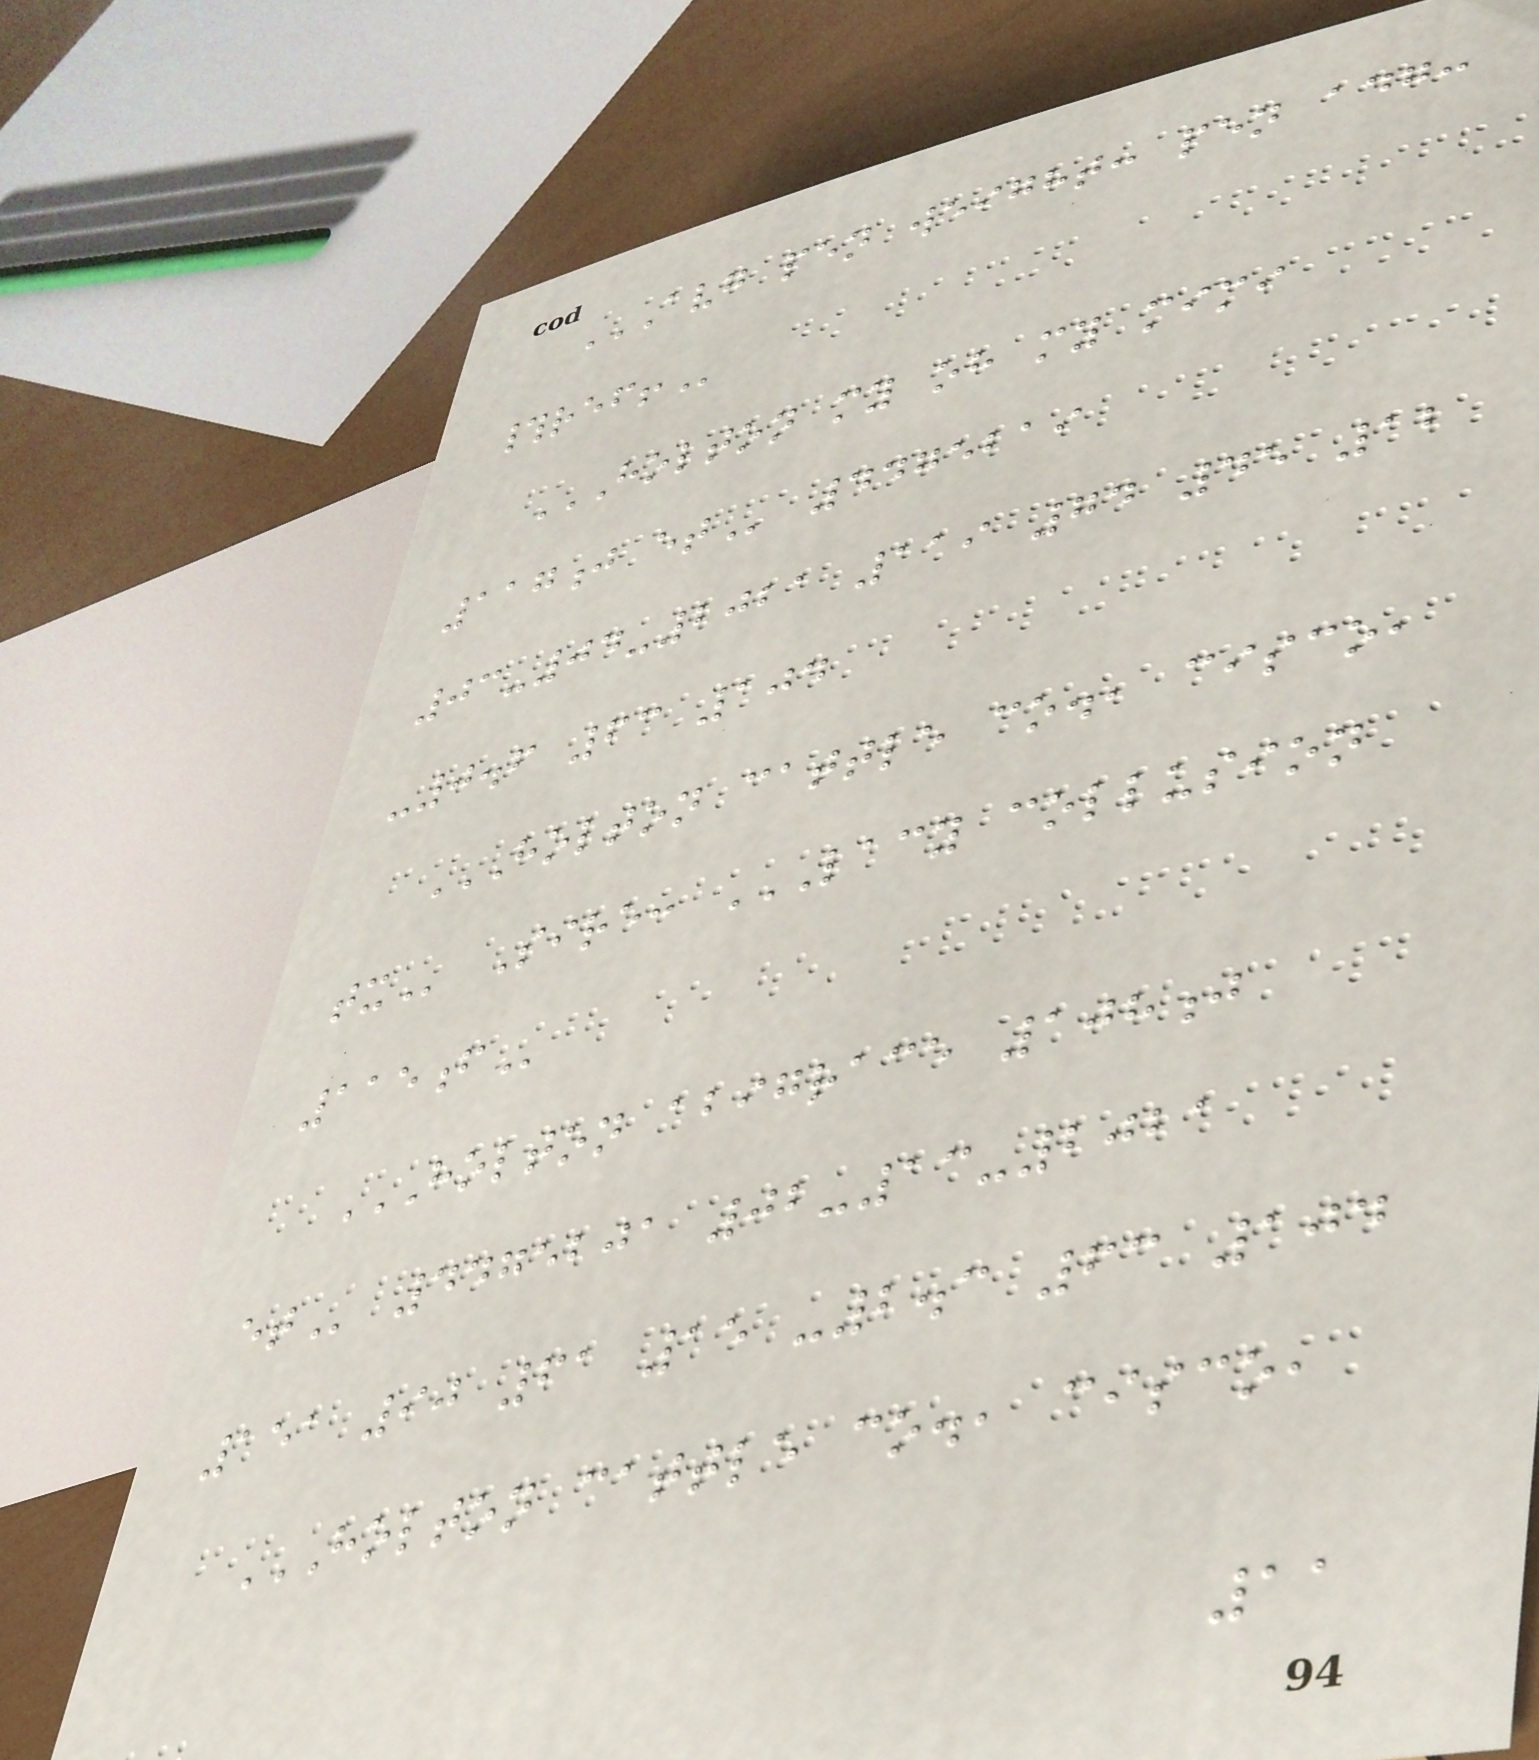AVG PEN WEIGHT: PEN ADG:
#REF!
HOLTON MY OH MY MIMI
117J ET 4475219
03-04-2021 119 74 45 12
-0.6 63 104
HOLTON CATTLE CO., CISCO,
TX Sire: LACY COLLUSION
115F
HOLTON ABIGRACE 108J
ET 4475201 02-13-2021
151 90 61 15 -2.3 63 104
HOLTON CATTLE CO., CISCO,
11
